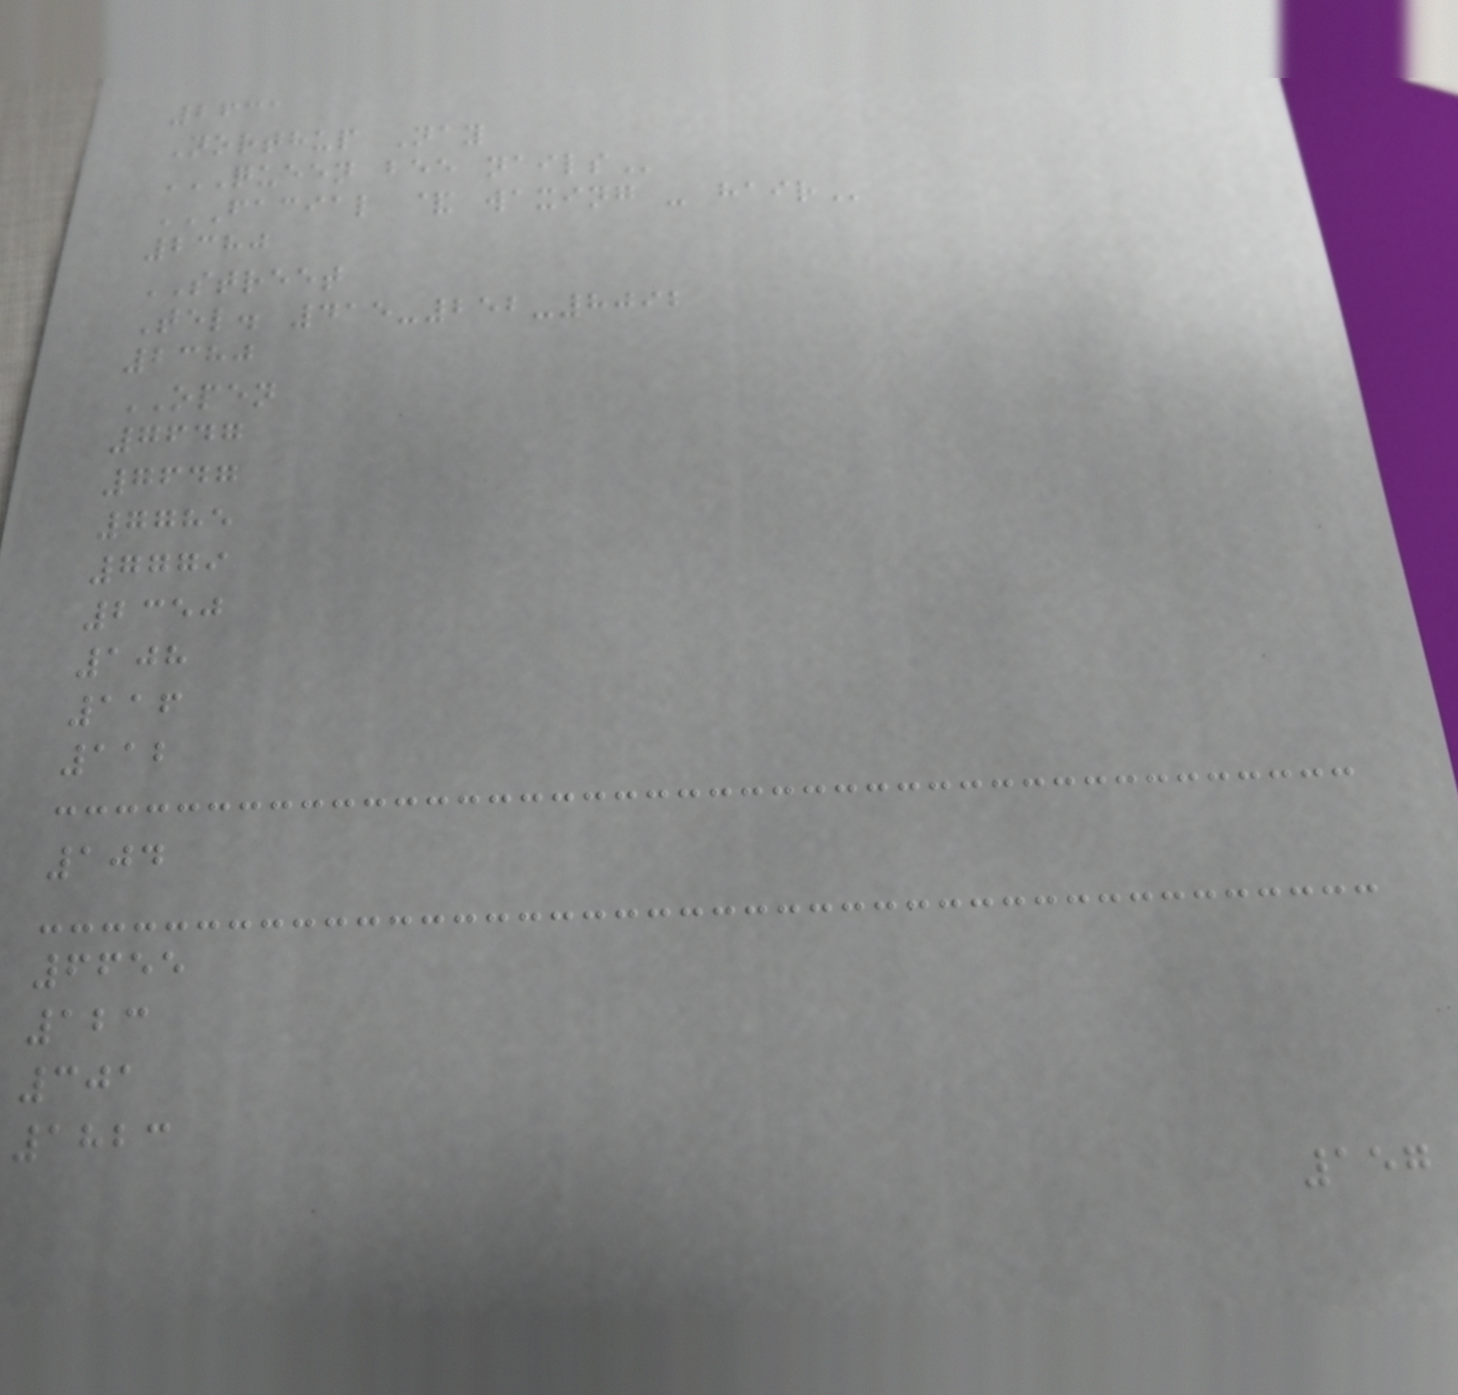2631
Northup Nay
QUEEN BEE NAILS
FACIAL & WAXING - HAIR
2380
STREET
Tel. 415-252-8092
2380
OPEN
7647
7647
7785
7779
2350
108
116
112
104
6655
123
301
1823
157
